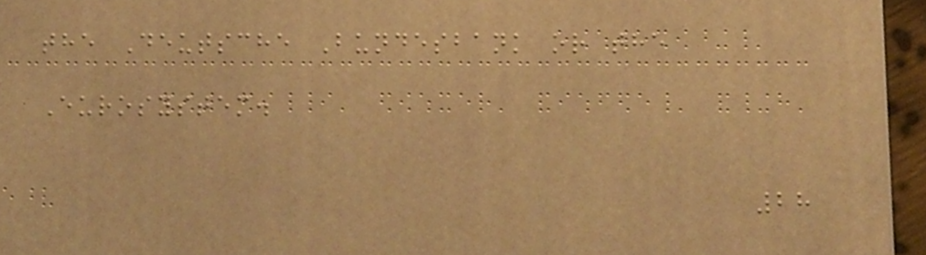the Deutsche Bundesbank or the
Eurosystem.
28
